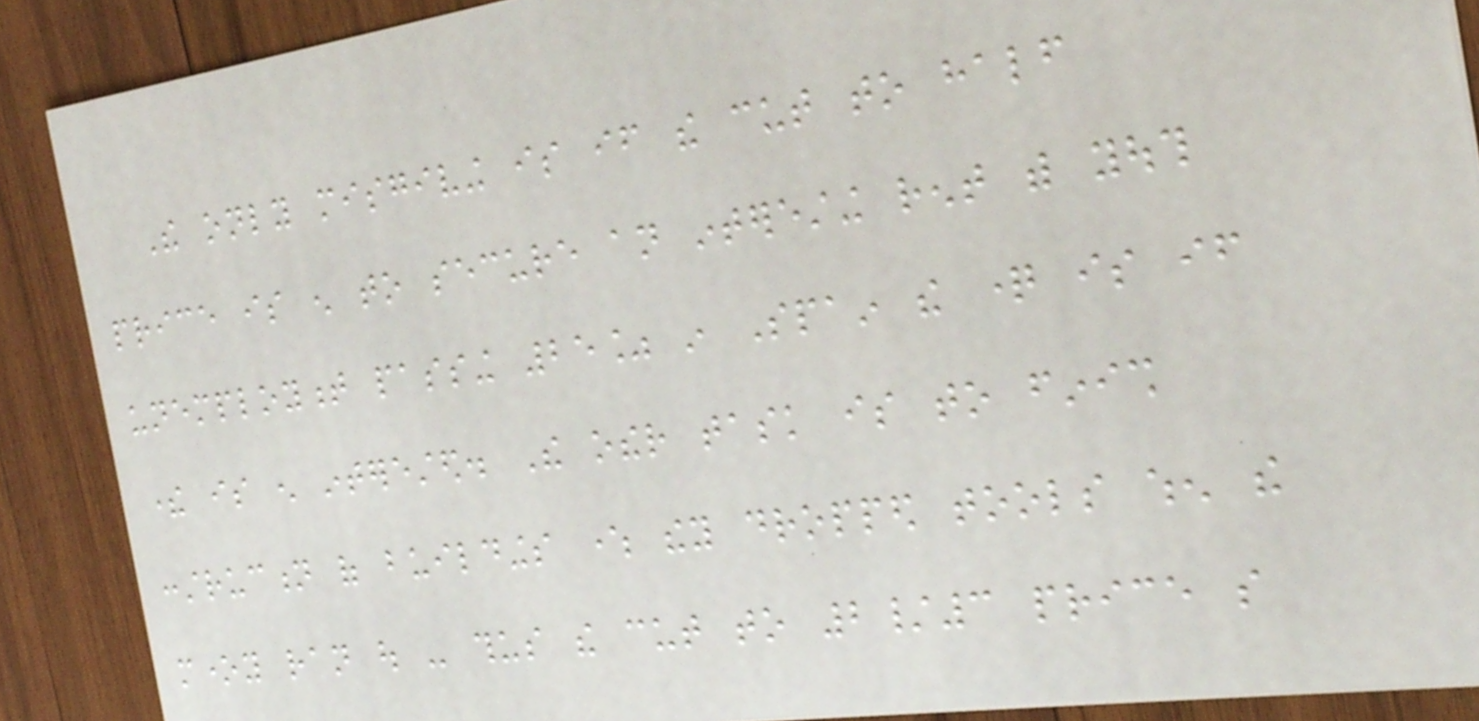The only misgiving is if the cut to half
price is enough to secure an interesting rent with youth
unemployment passing 25% in Spain the question is if
there is enough interested. The other task is to finish
construction of buildings where they dropped tools when the
money ran out - thus the cut to 2/3 price so
